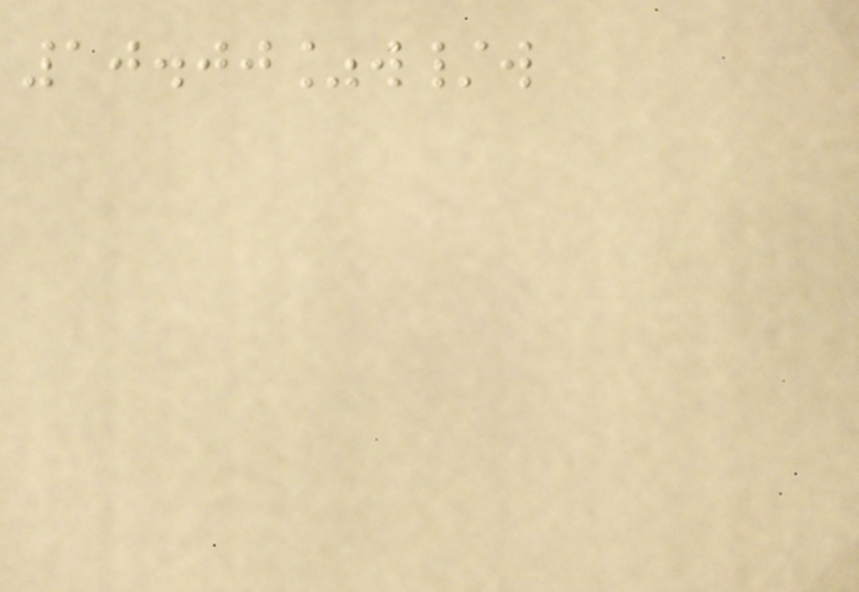10.00%w/w
